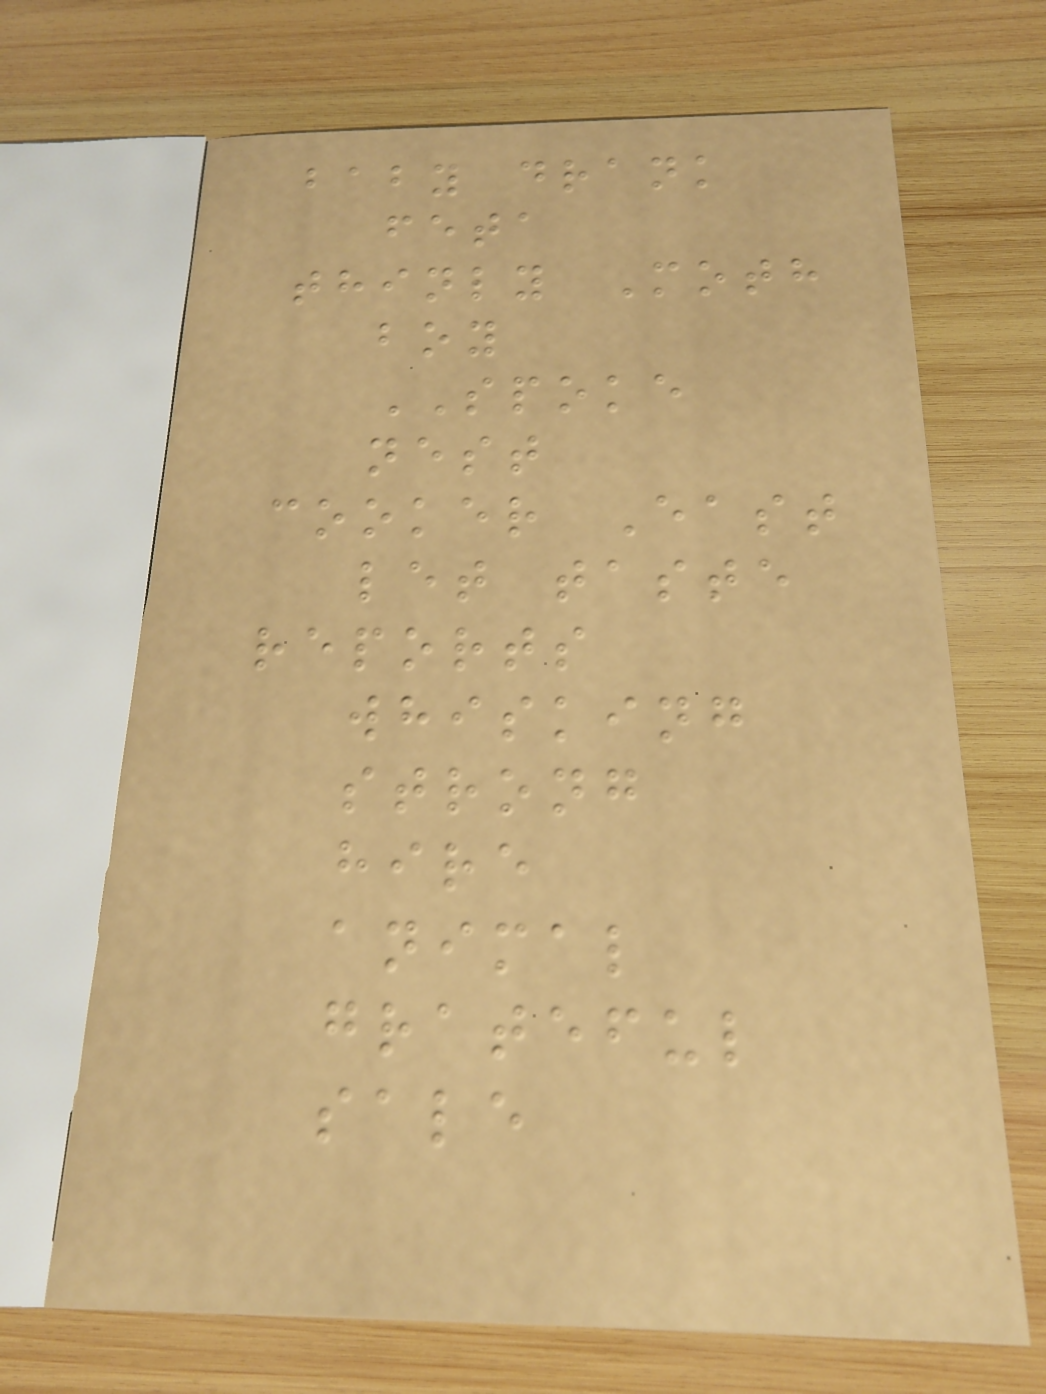baby drank
feta
thinly Moth
boy
SPOKE
nest
cooker East
let taste
reports
whisking
strong
hire
animal
grateful
sale
